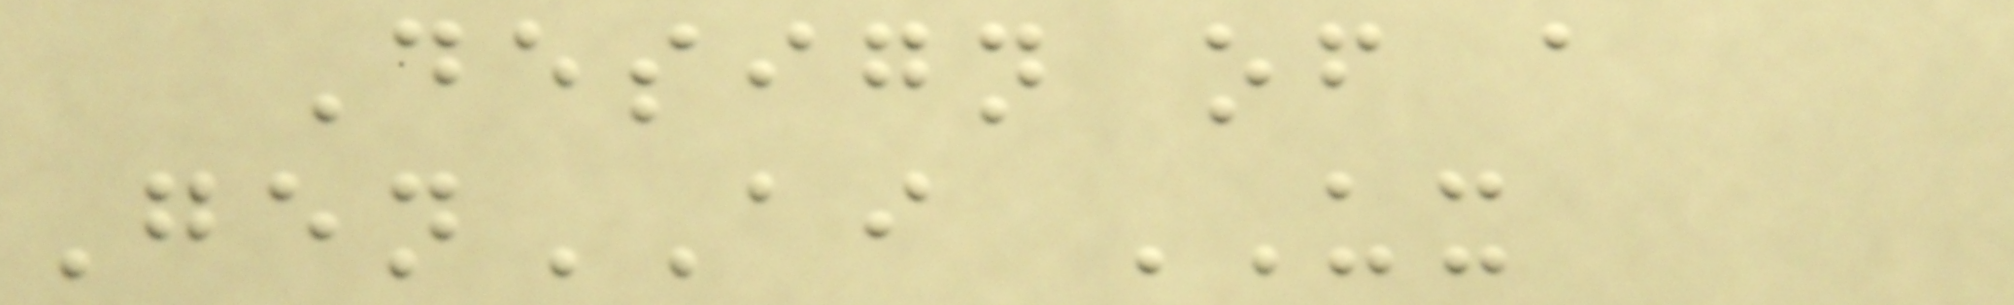Design of a
GenAI UX
